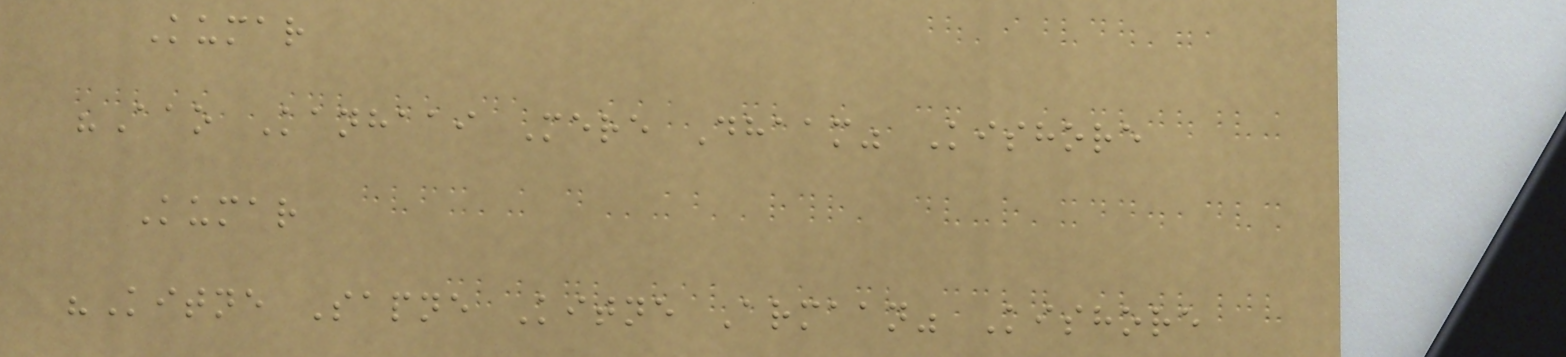Kumar
"Aao Kanhaai Mere Dhaam" Kishore
Kumar
"Kitne Sapne Kitne Armaan" Kishore
